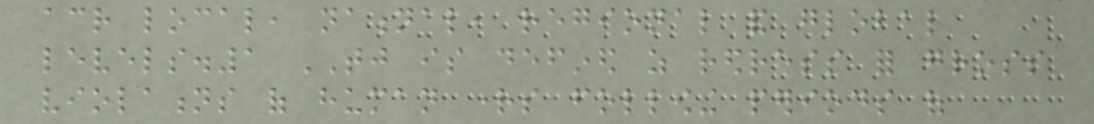across local, national, regional and global
levels.1 TJ is defined as redress for gross
violations of human rights following periods of
